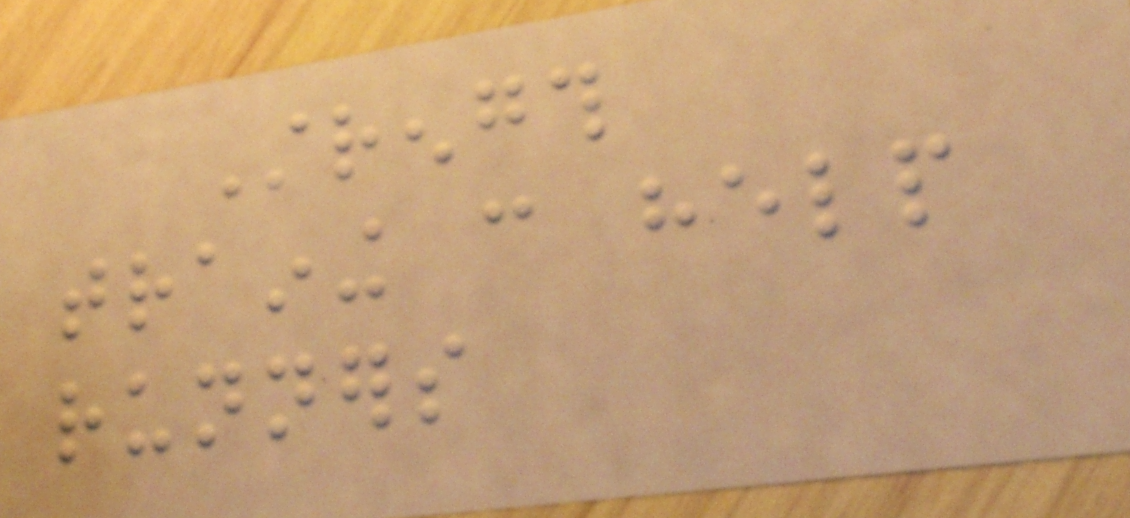Strength
training can help
runners
